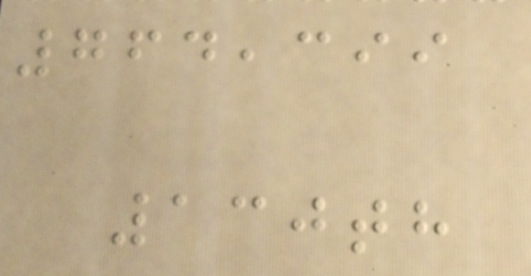764,399
130th
